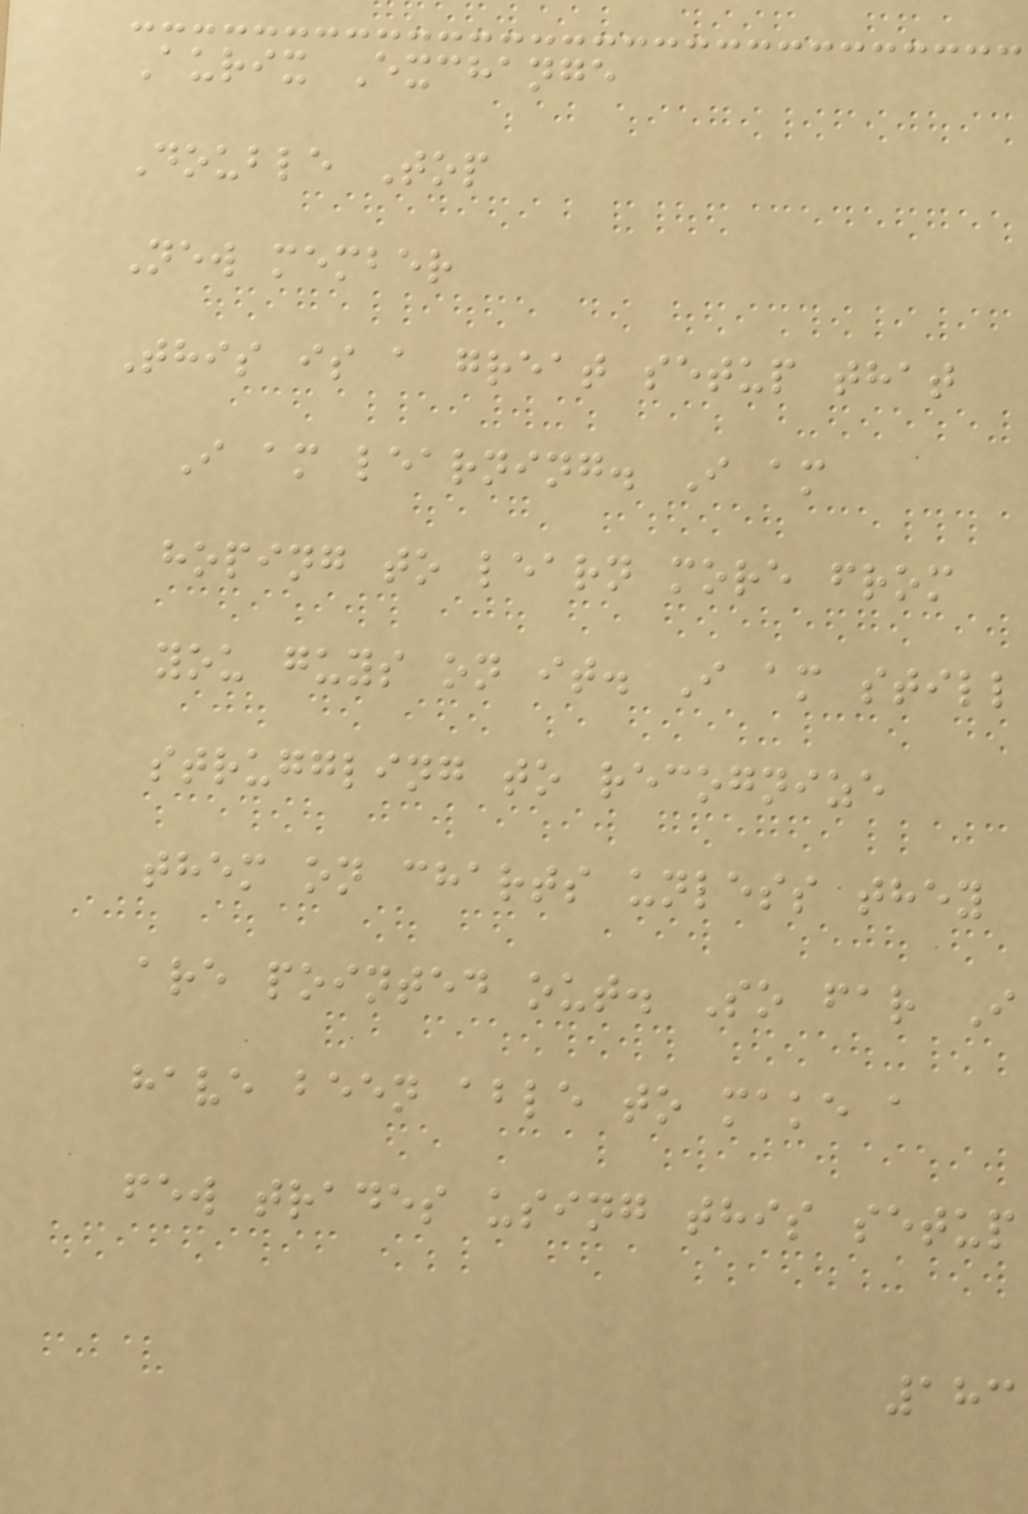Aurix Exchange
Double Top
New member
This is a great setup that
I am learning. I am
hoping to learn more from
you guys on it. I am still
struggling to recognize
them on charts unless they
are pointed out. So far I
have been able to make a
few trades using this setup
183
